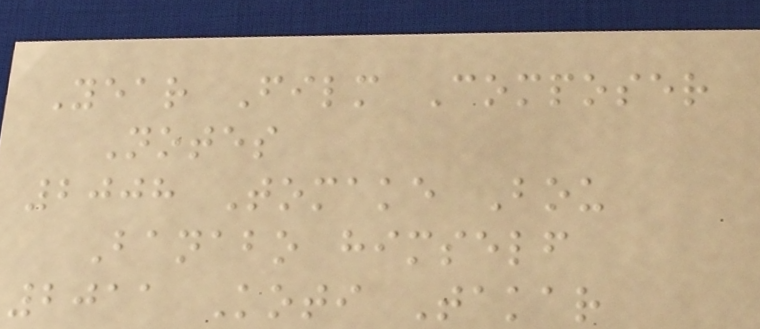Year Film Composer
Notes
2008 Tomake Bou
Banabo himself
2011 Koti Takar
